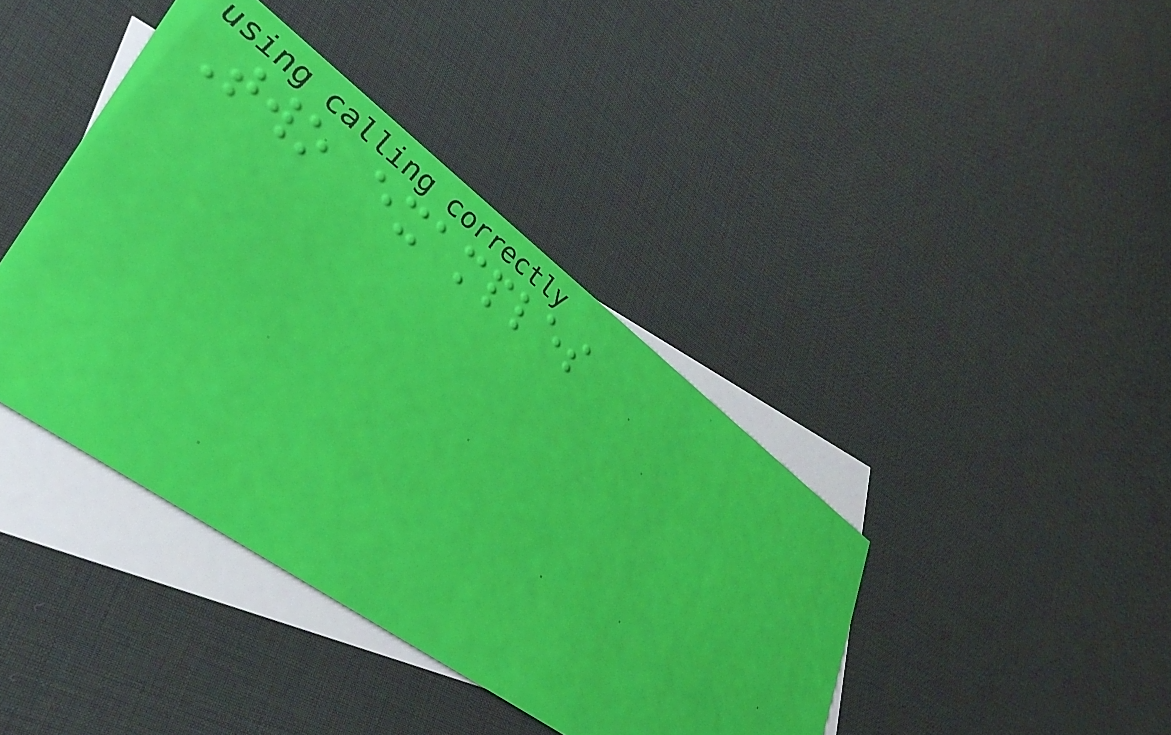Two examples
